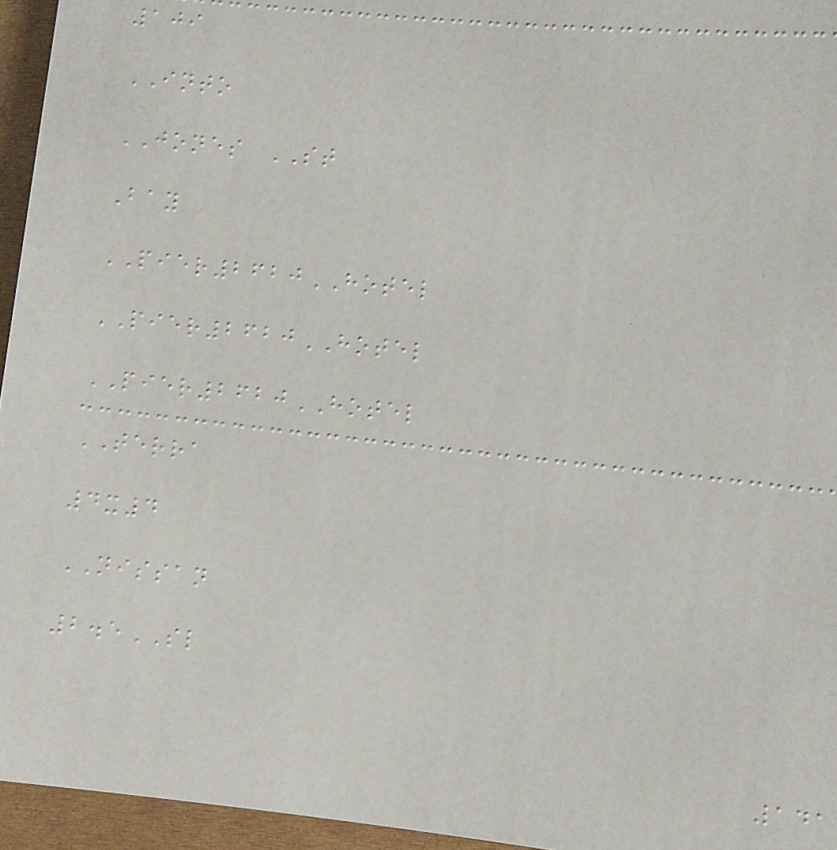109
INTO
JONES ST
Bay
PIER2620HOTEL
PIER2620HOTEL
PIER2620HOTEL
TERRA
4x4
NISSAN
2.5SL
141
